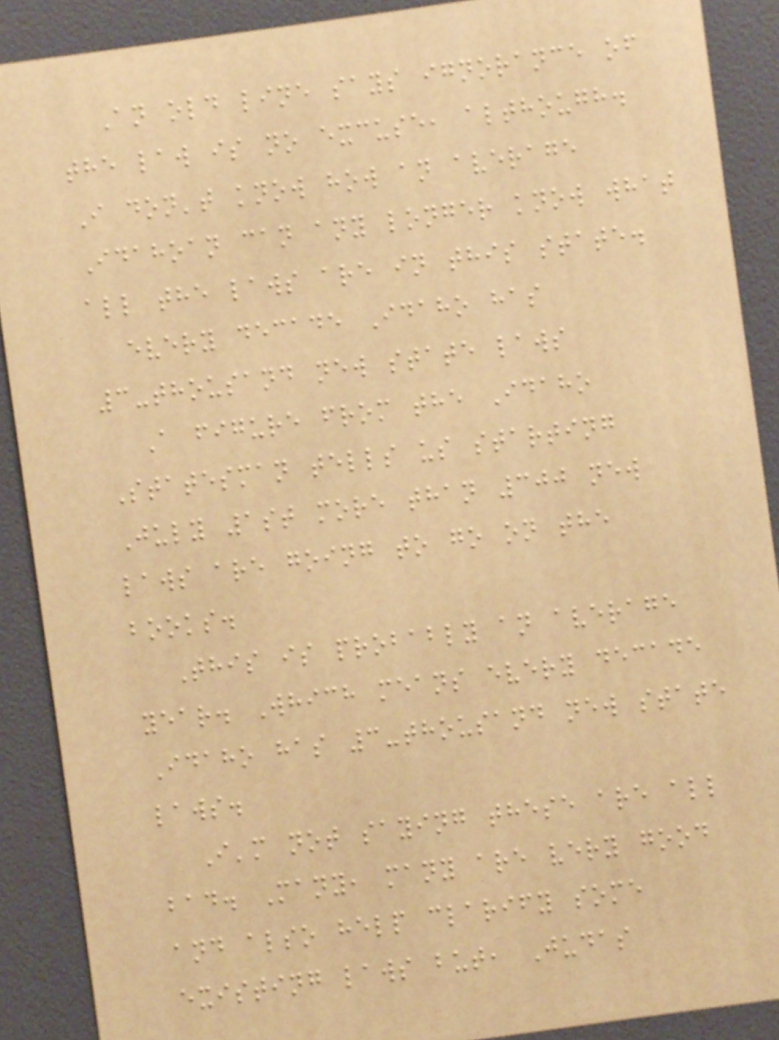An old line says ignorance of
the law is no excuse, although.
I don't know how an average
Idahoan can any longer know what
all the laws are in this state.
every decade Idaho has
3-thousand new state laws
A figure from the Idaho
Statesman tells us starting
July 1st more than 300 new
laws are going to go on the
books.
This is probably an average
year. Which means every decade
Idaho has 3-thousand new state
laws.
I'm not saying these are all
bad. Many, many are very good
and also help clarify some
existing laws but, Judas
